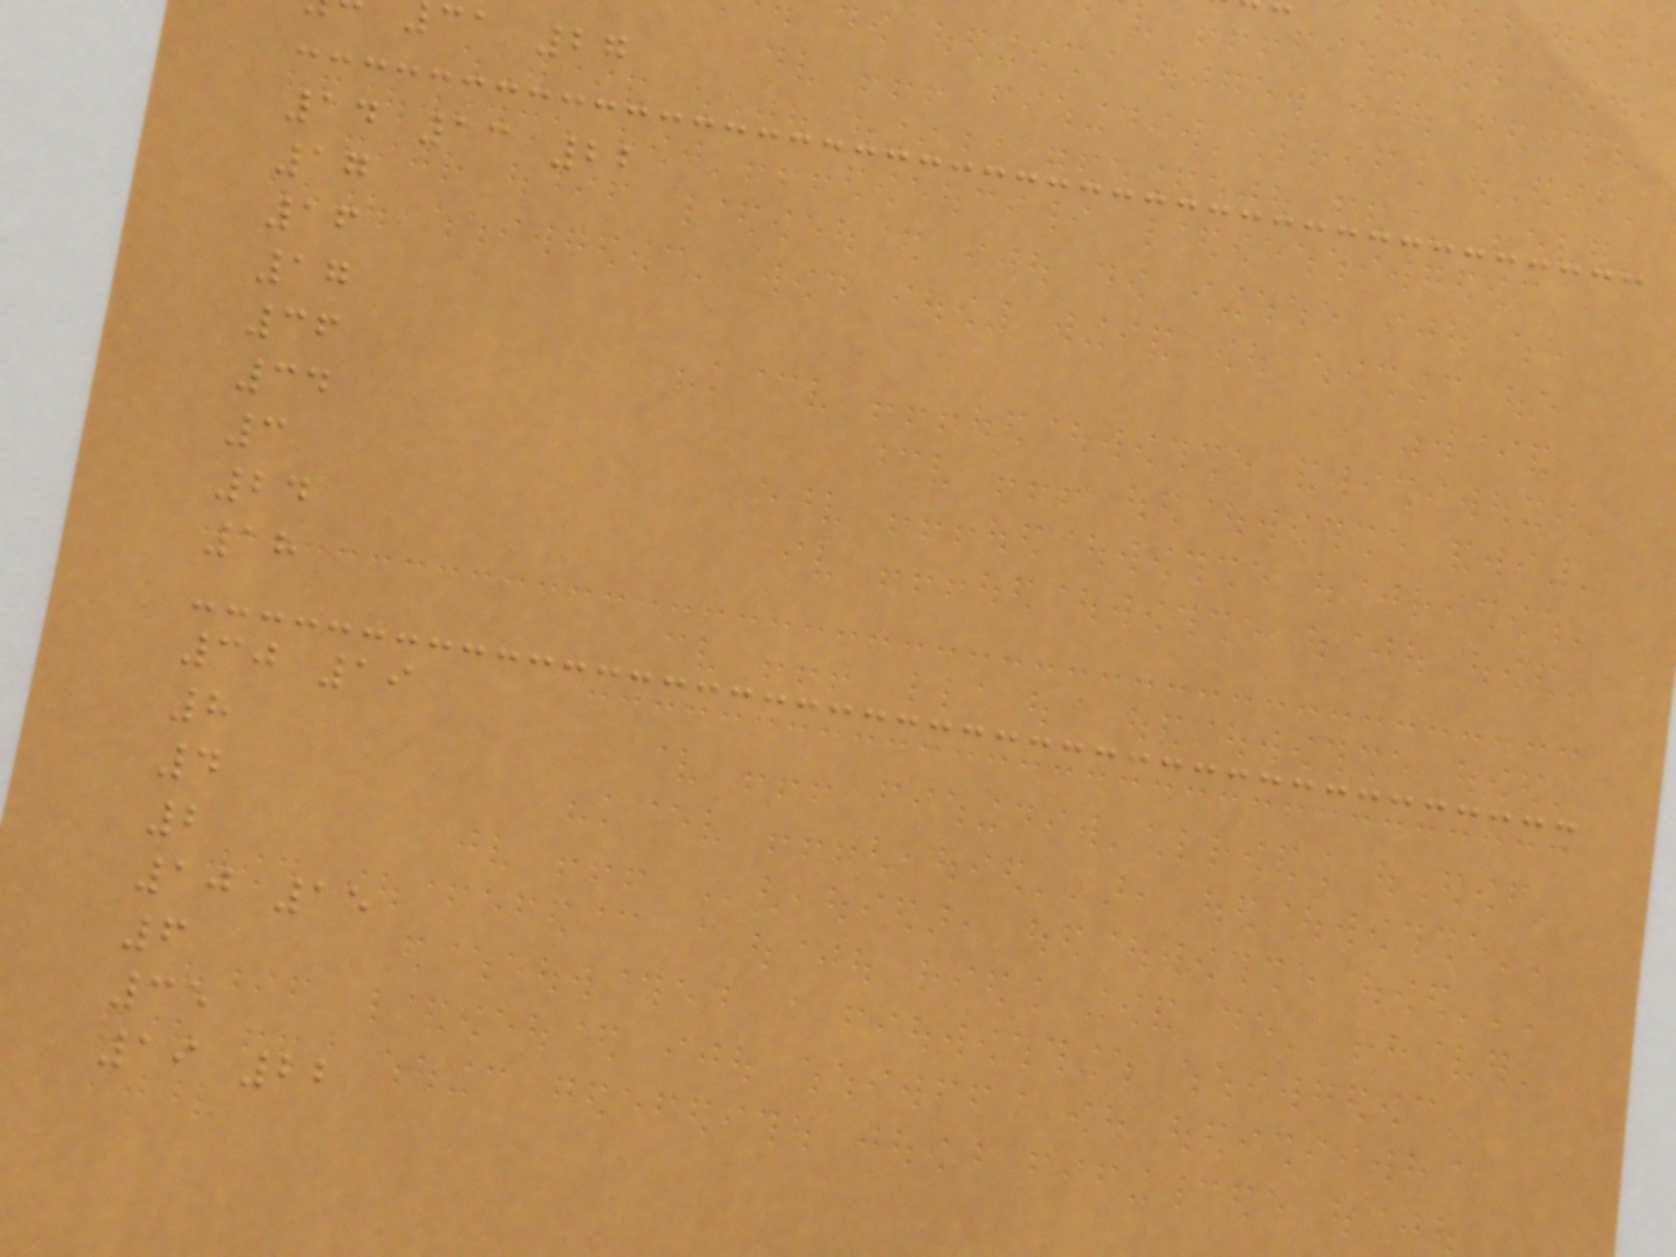ca 27
14 13 22
17
16
17
36
34
3
24
18
30 19
8
4
2
10 15
6
35
19 22
